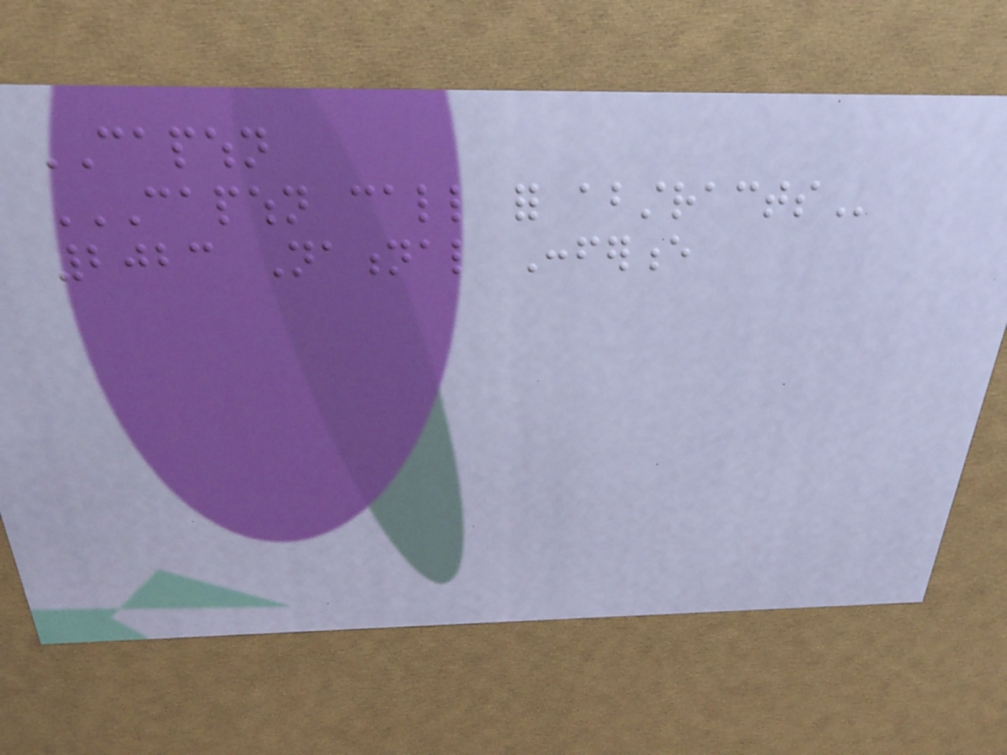CAPWHN
CAPWHN CALL FOR ABSTRACTS
2023 National Conference
